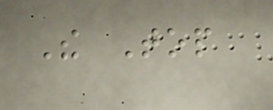The Top
